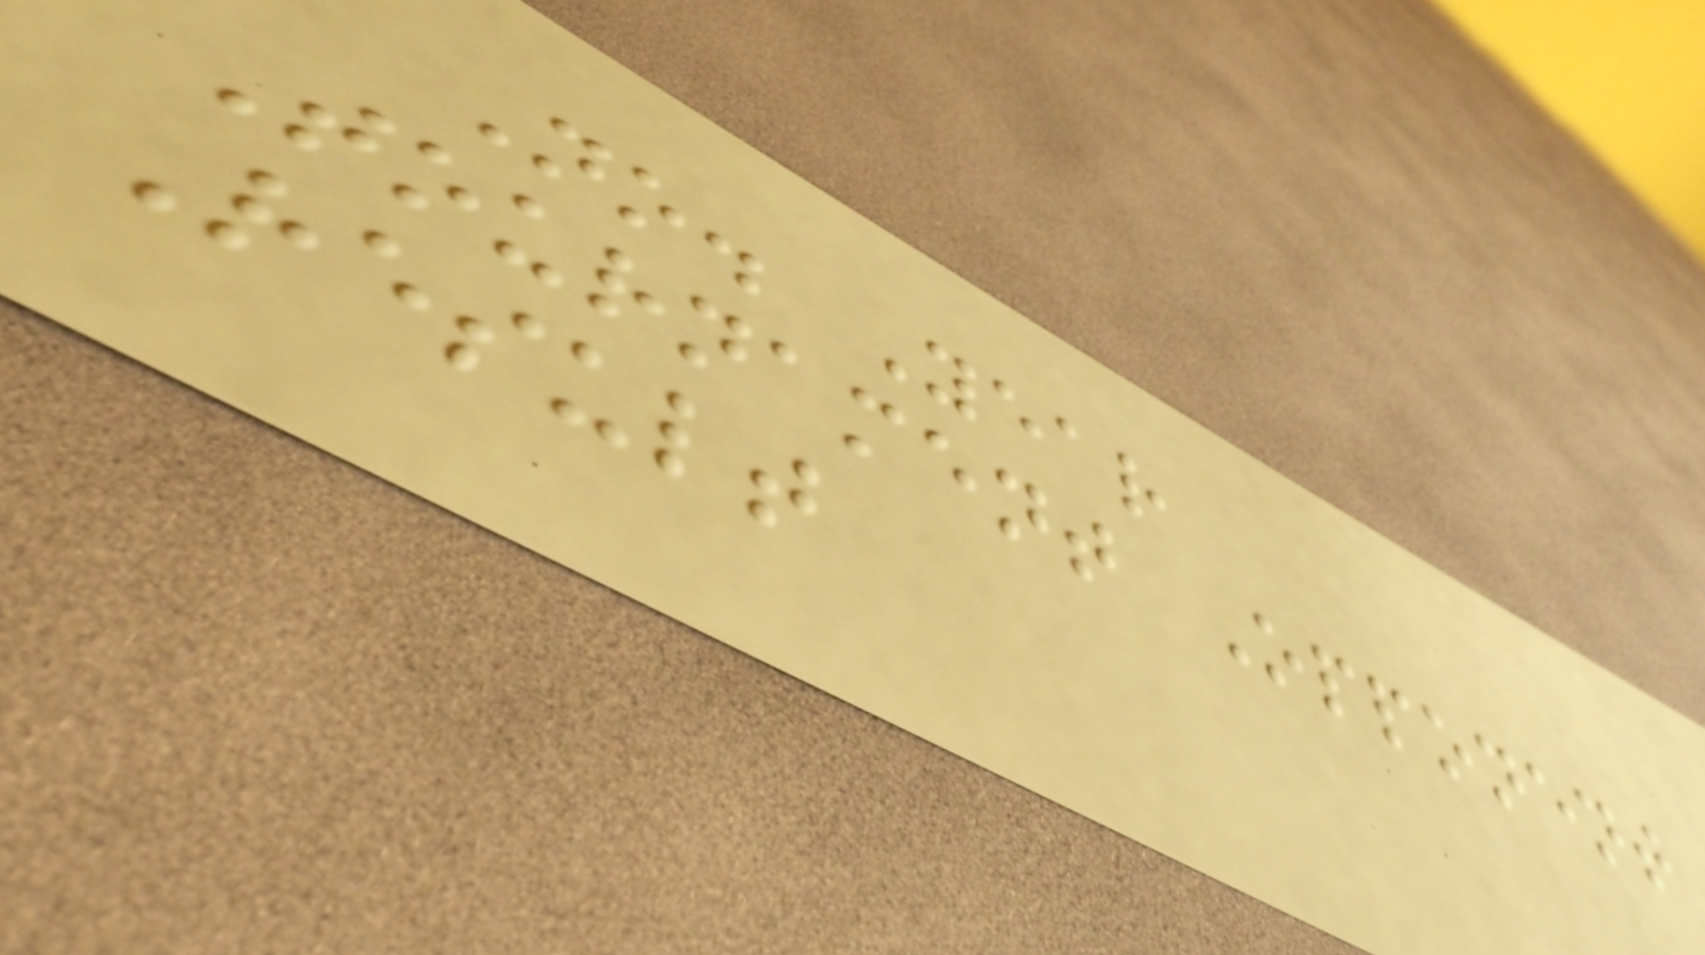No. Year
Tournament Opponent
Result
